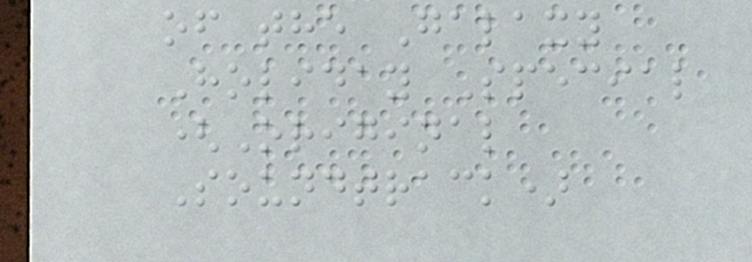of the Galaxy
Holiday Special
(Original
Soundtrack)
